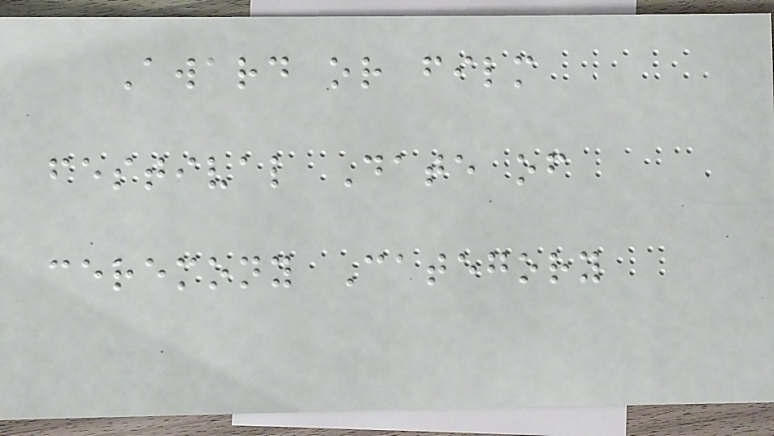Award or film
festival Date of
ceremony Category
